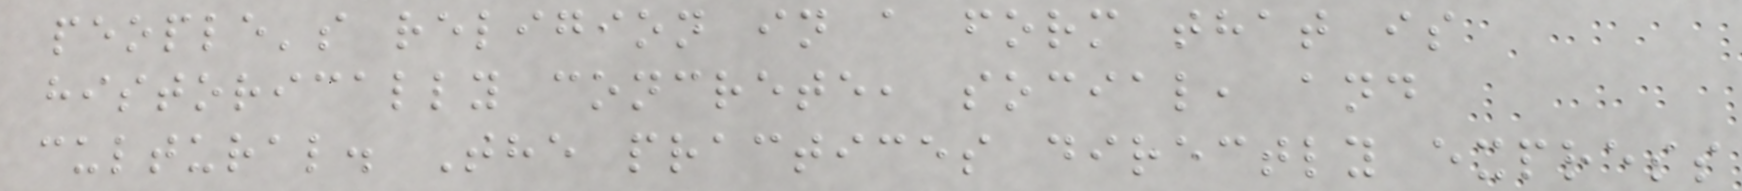people's religion in a form that is
historically concrete, social, and
cultural. The practices directly express
